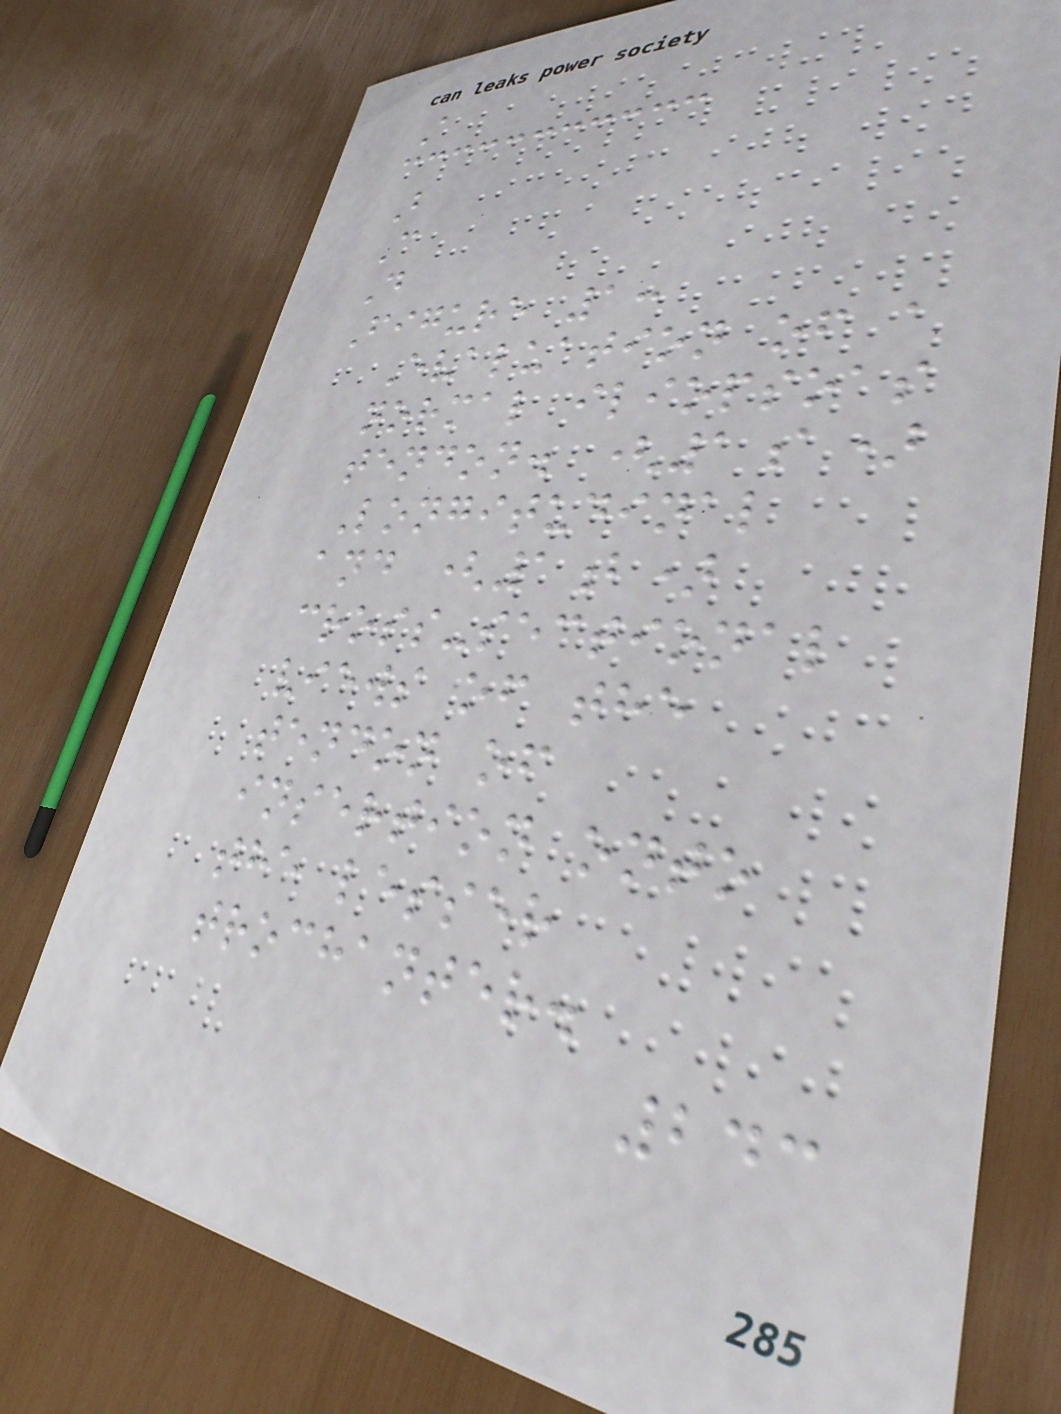A
B
C
D
Figure 1:
Evaluation of a
normal iliopsoas
tendon. (1a)
Longitudinal
and (1b)
cross-sectional
views of the
tendon of
insertion onto
the lesser
trochanter.
243
